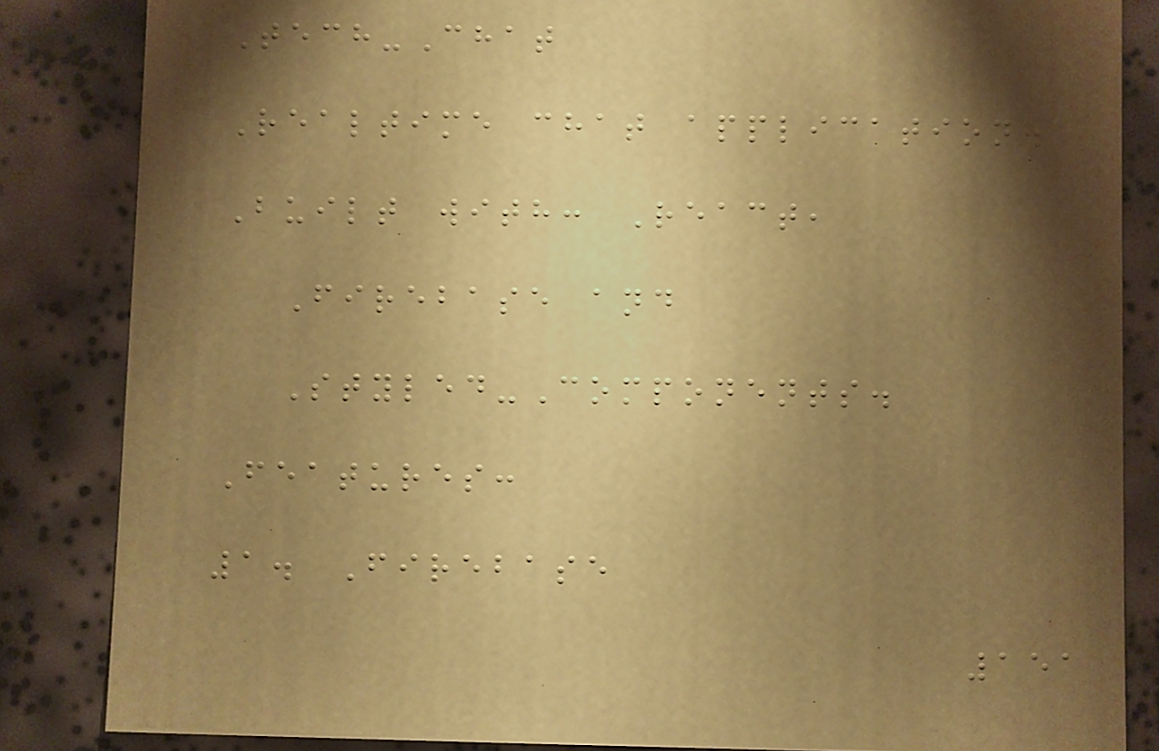Tech-Chat
Realtime chat application.
Built with: React,
Firebase and
Styled-Components.
Features:
1. Firebase
151
